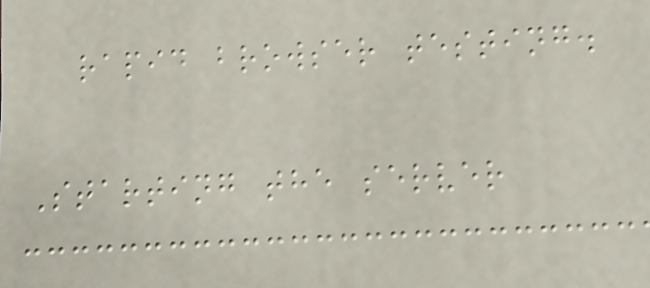rapid browser testing.
Starting the server
